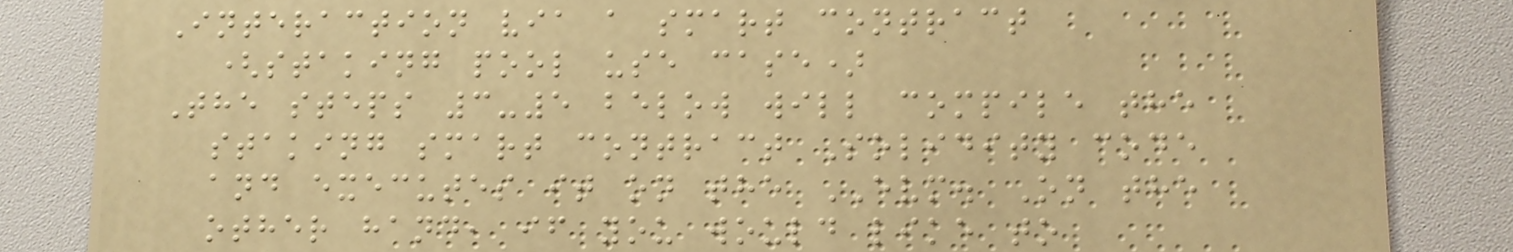Interaction via a smart contract
(staking pool use case)
The steps 3-5 below will compile the
staking smart contract Solidity code
and executes it on the EVM. On the
other hand, if you would like to
